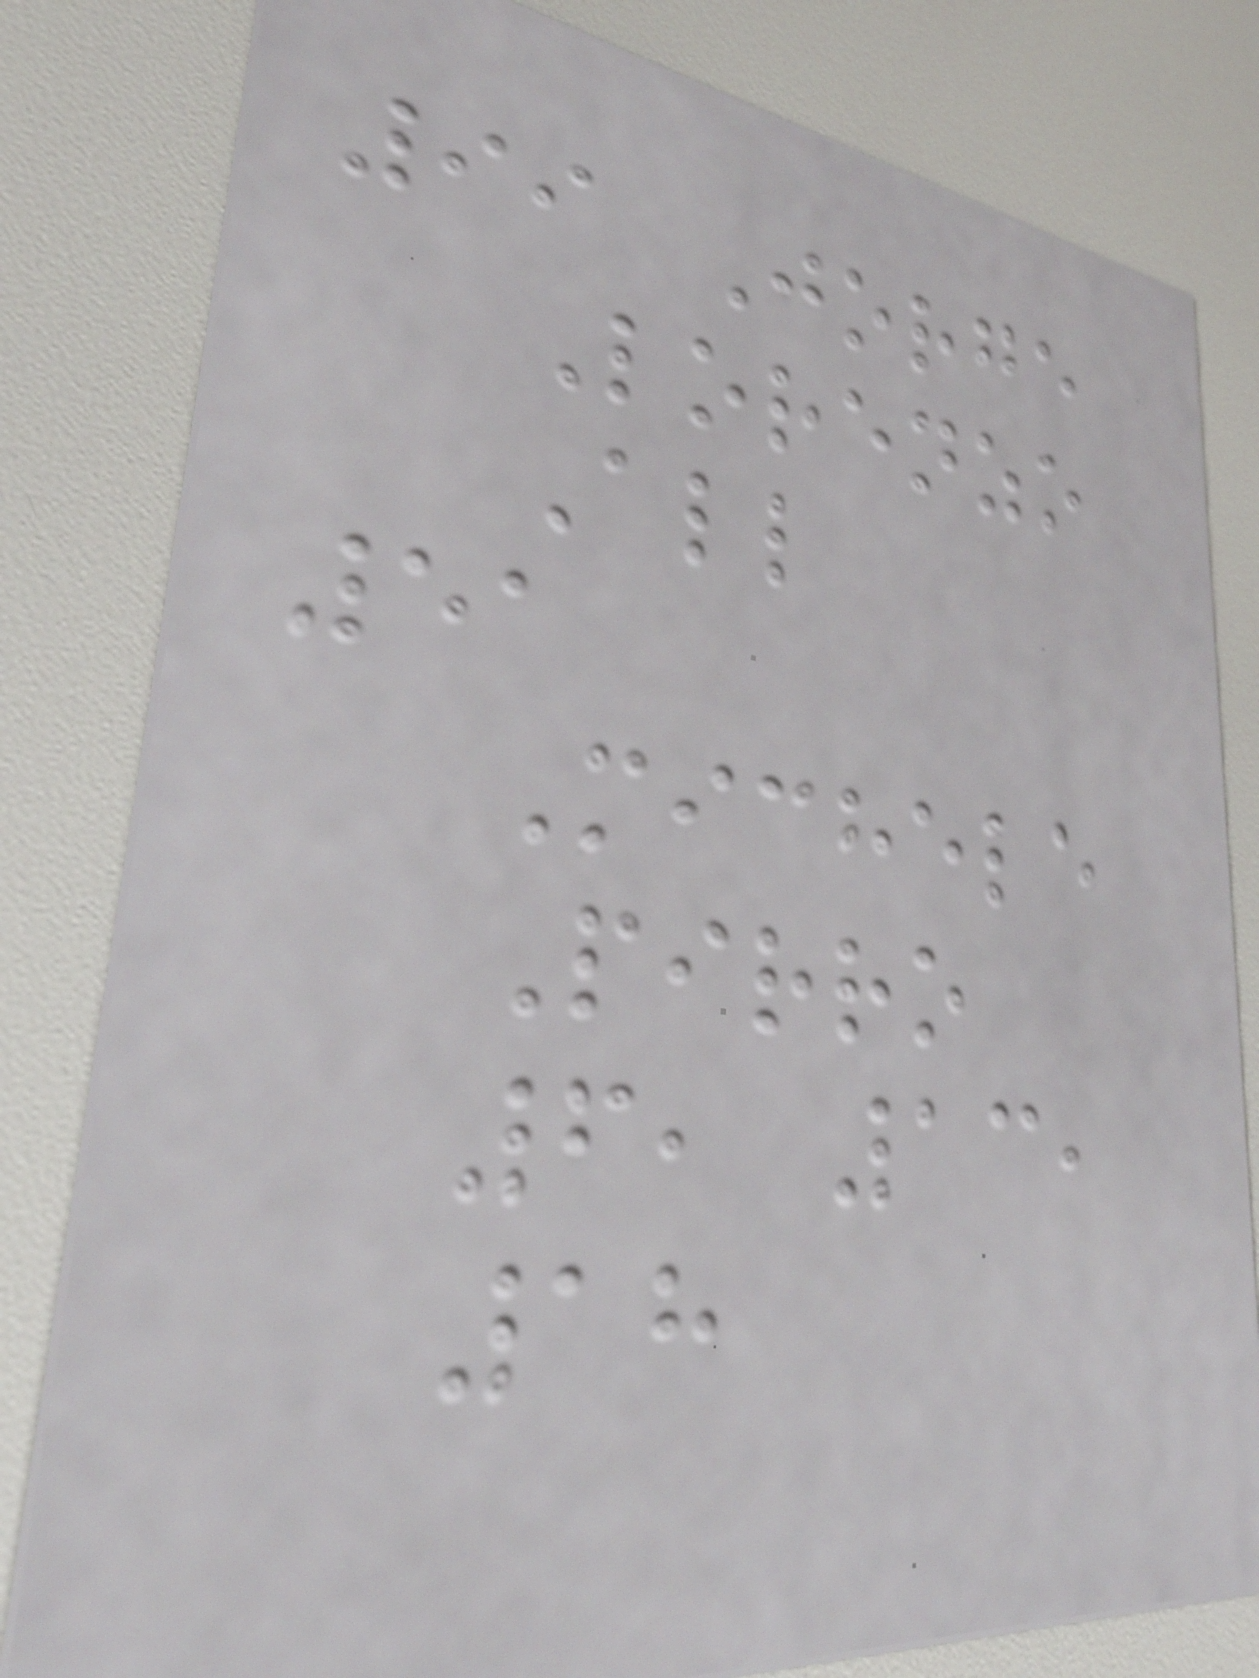99 Jorge
Lorenzo
All
51
Michele
Pirro
6, 13,
18
